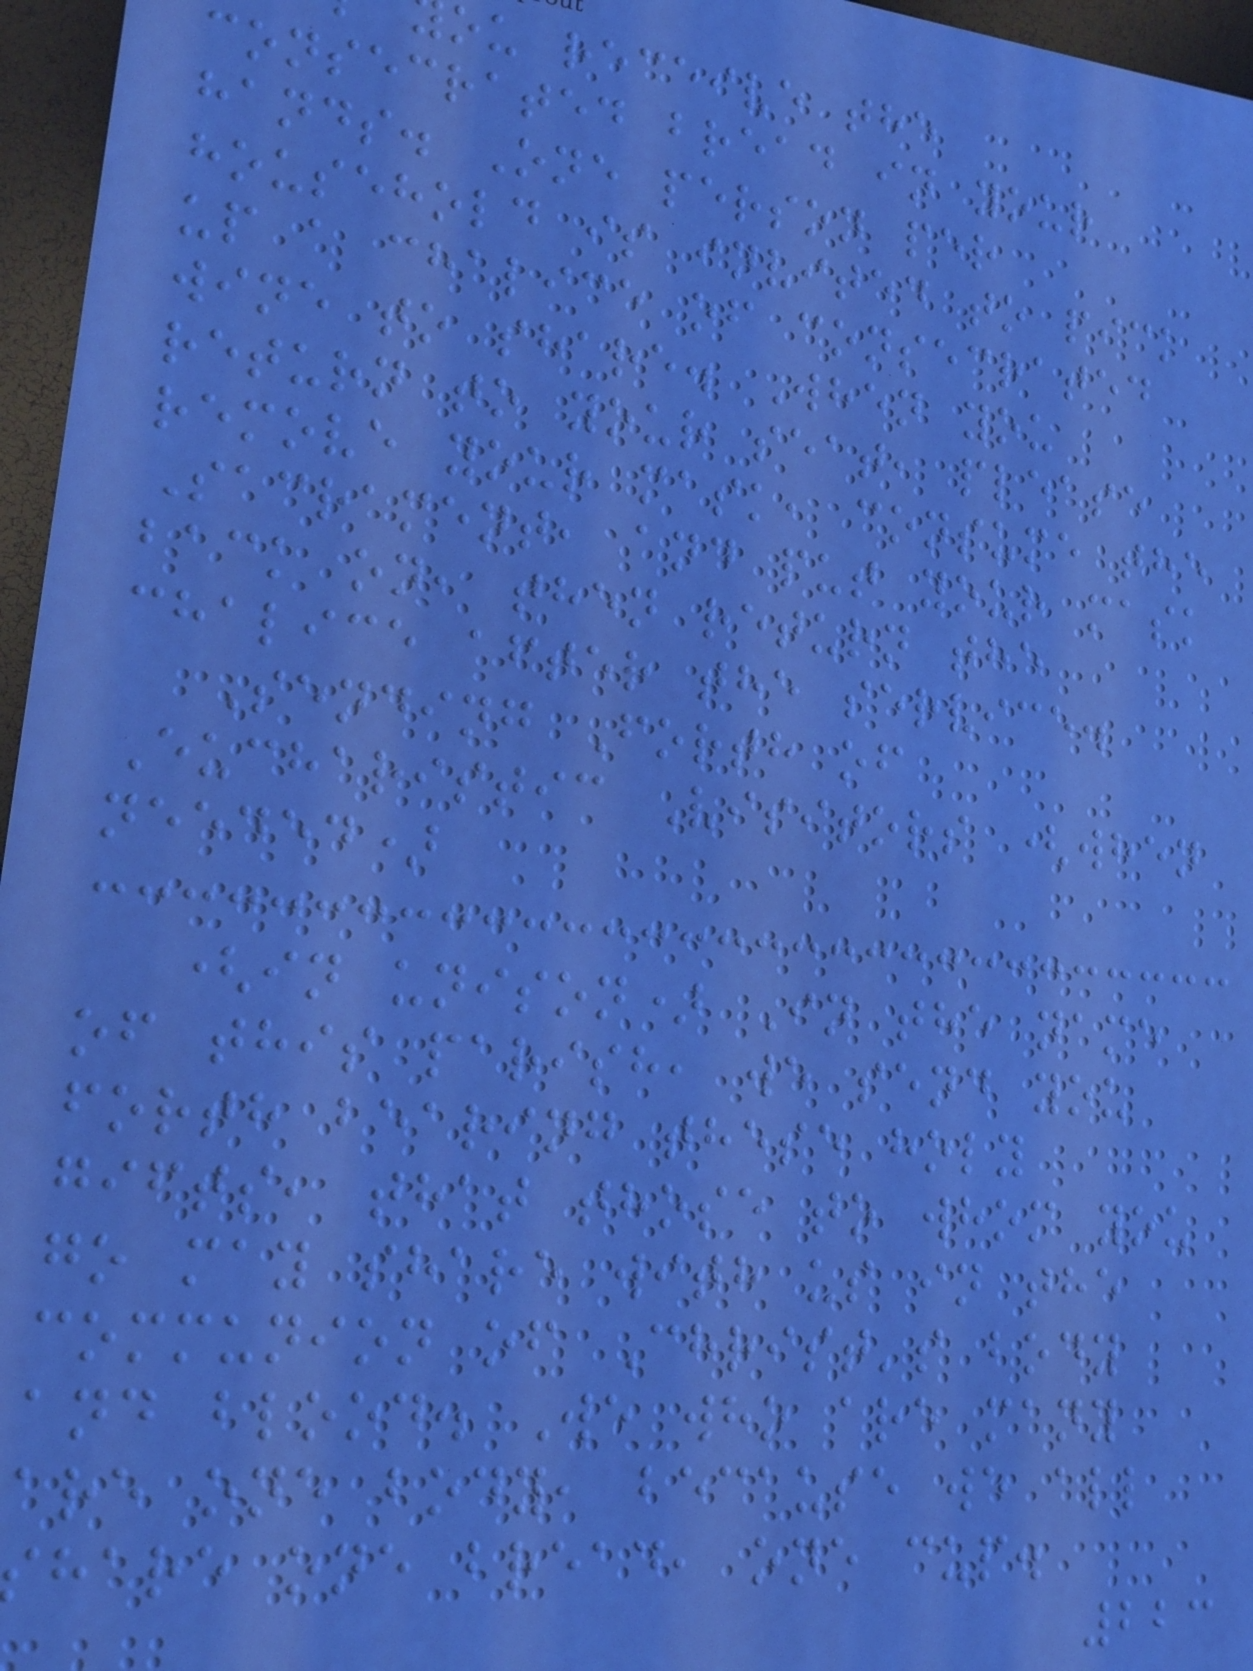ou receive the
consecrated bread in your
hands. One person per
household is invited to pick
up a chalice of consecrated
wine to share. When you
return to your seat, please
remove your mask, consume the
Sacrament, and put your mask
back on, then return the
chalice after the service.
Sending Forth of
Eucharistic Visitors (when
needed)
(in unison) In the name
of this parish, we send you
forth bearing these holy
gifts, that those to whom you
go may share with us in the
communion of Christ's body
and blood. We who are many
are one body, because we all
hare one bread, one cup.
223
